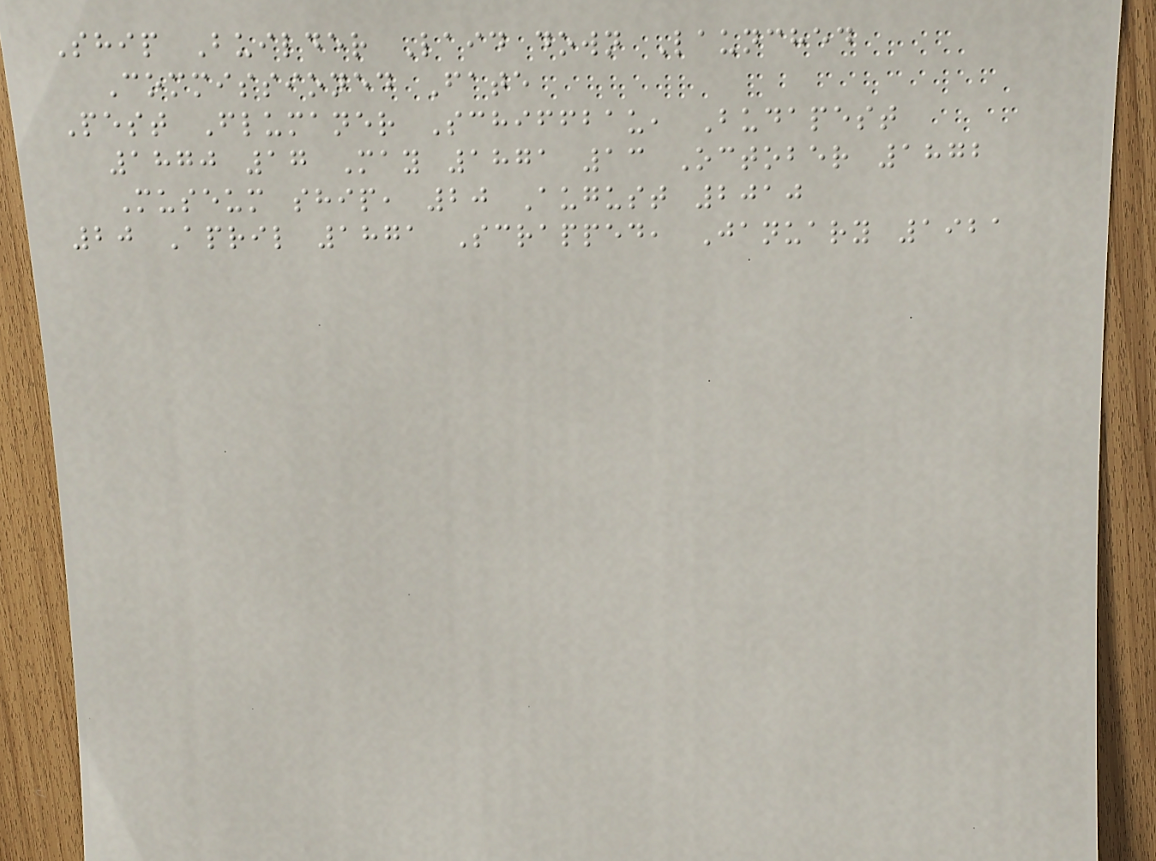Ship Builder Laid down Launched
Commissioned Fate
Pest Flumaner Schiffbau, Budapest
1870 17 May 1871 13 October 1872
Museum ship, 20 August 2010
20 April 1871 Scrapped, January 1921
